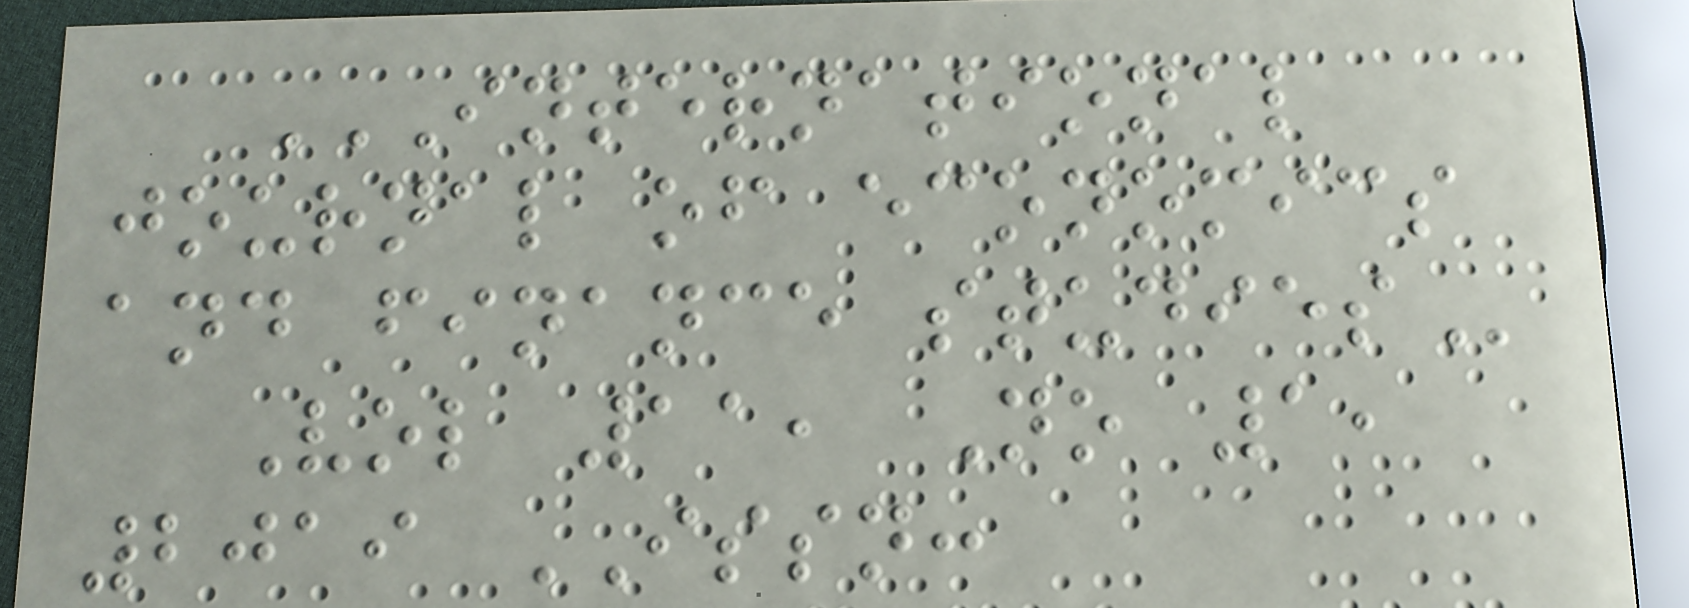INTERNATIONAL
JOURNAL OF ECONOMICS
AND FINANCE STUDIES
Vol 11, No 1,
2019 ISSN:
